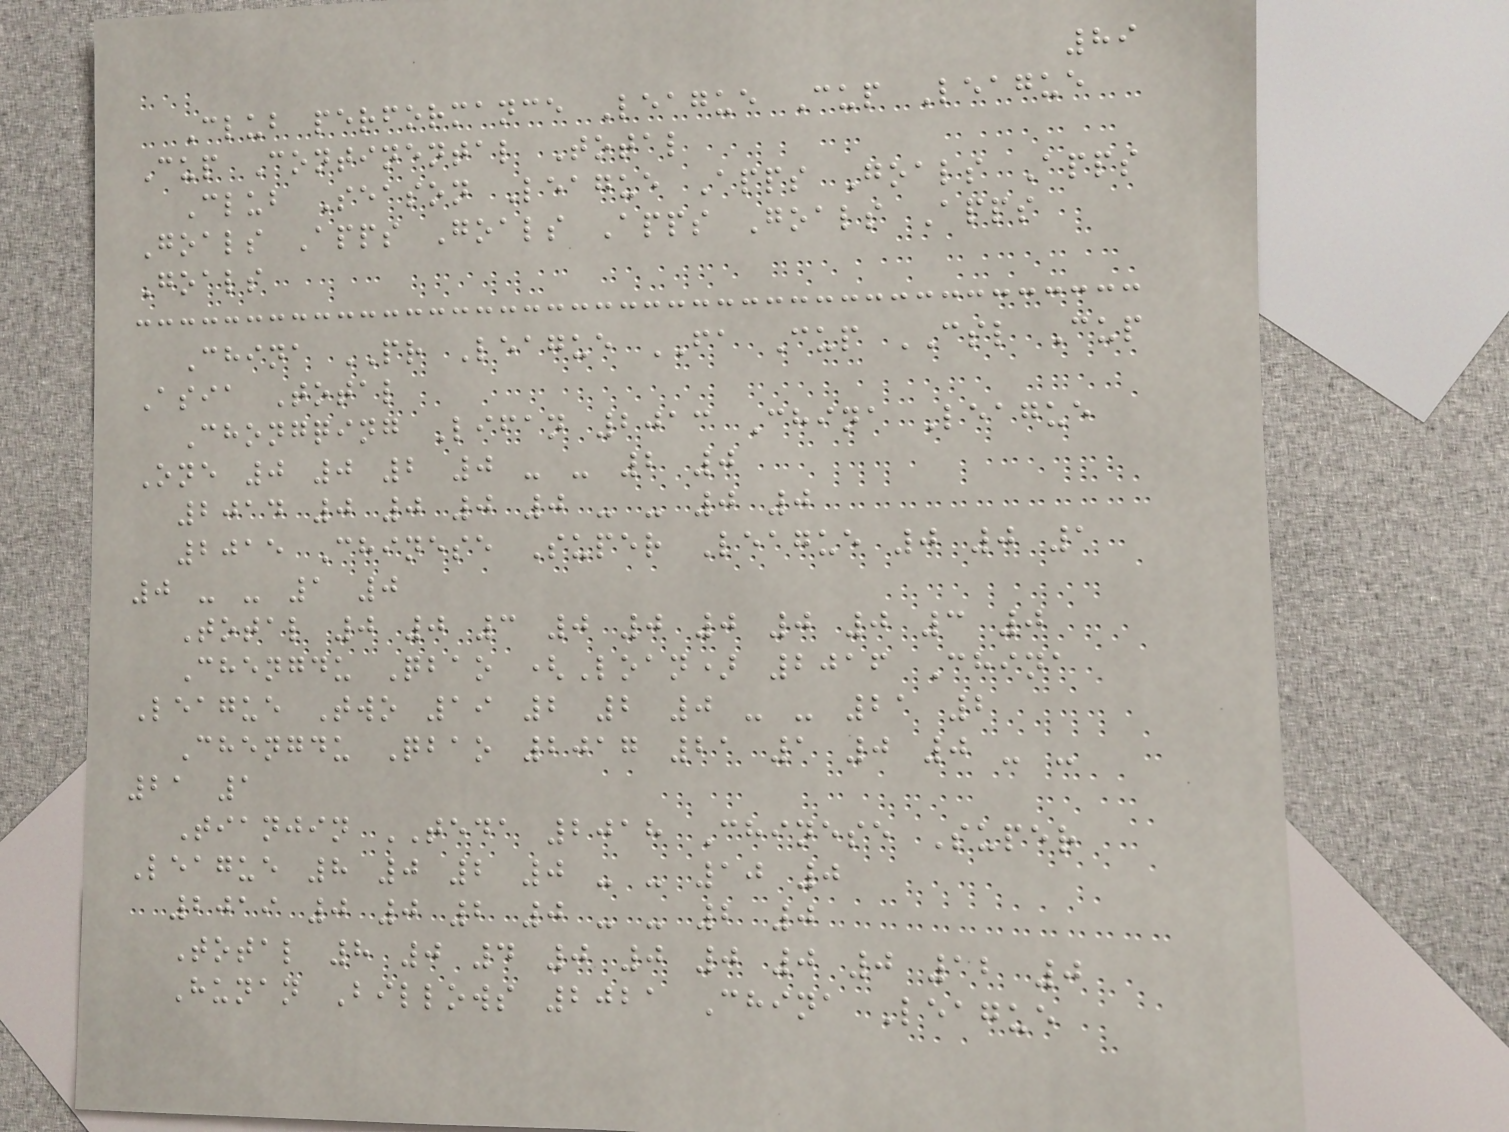89
Club performance League Cup League
Cup Continental Total
Club Season League Apps Goals Apps
Goals Apps Goals Apps Goals Apps
Goals
China PR League FA Cup CSL Cup
Asia Total
Chongqing Lifan 2013 China League
One 0 0 2 0 - - 2 0
2014 0 0 0 0 - - 0 0
2015 Chinese Super League 0 0 1
0 - - 1 0
Total 0 0 3 0 0 0 0 0 3 0
Chengdu Qbao (Loan) 2016 China
League Two 19 2 2 0 - - 21 2
Chengdu Qbao 2017 21 1 0 0 - -
21 1
Tianjin TEDA 2018 Chinese Super
League 8 0 2 0 - - 10 0
2019 0 0 2 0 - - 2 0
Total 8 0 4 0 0 0 0 0 12 0
Hunan Billows 2021 China League
